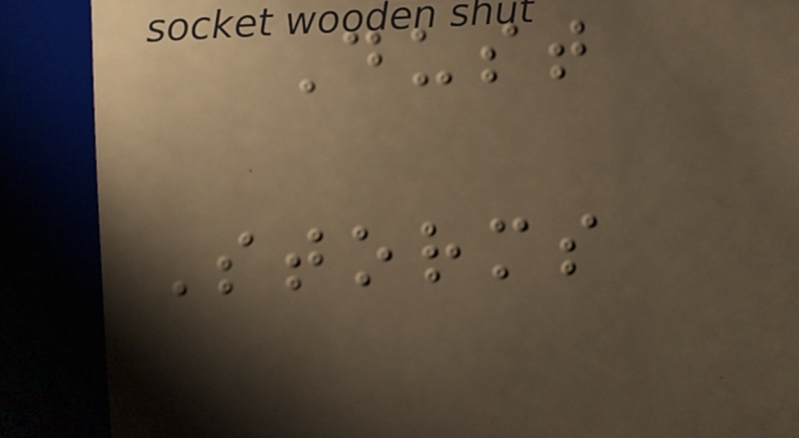Dust
Storms
